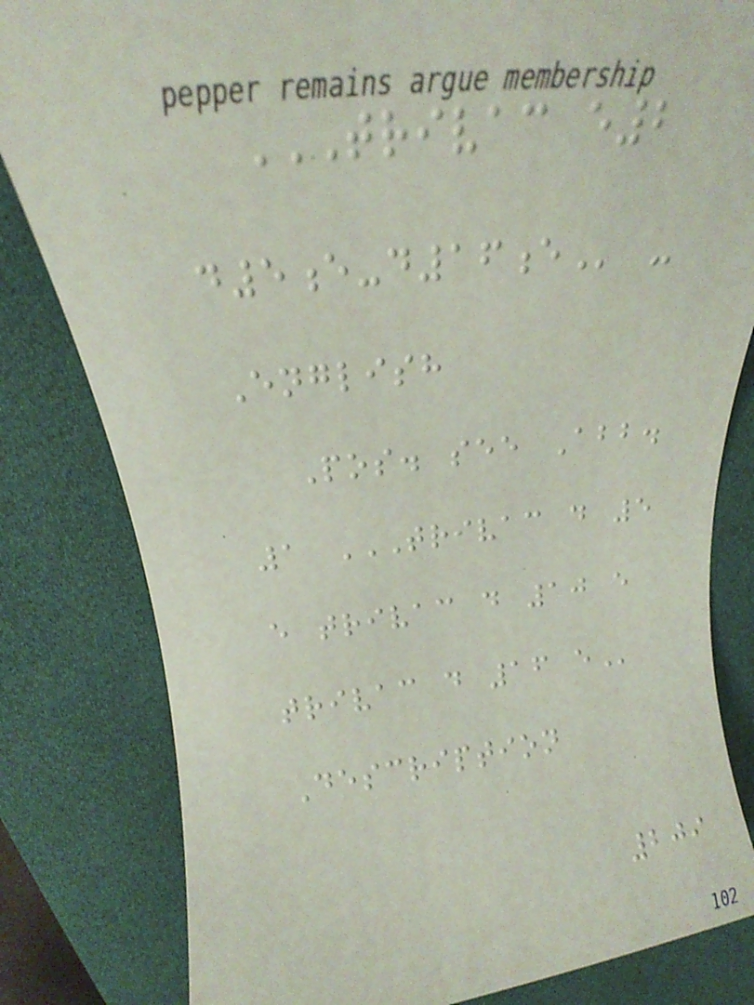TRIVAC E2
D5E-D16E -
English
Pos. see Abb.
1 TRIVAC D 5
E TRIVAC D 10 E
TRIVAC D 16 E
Description
209
